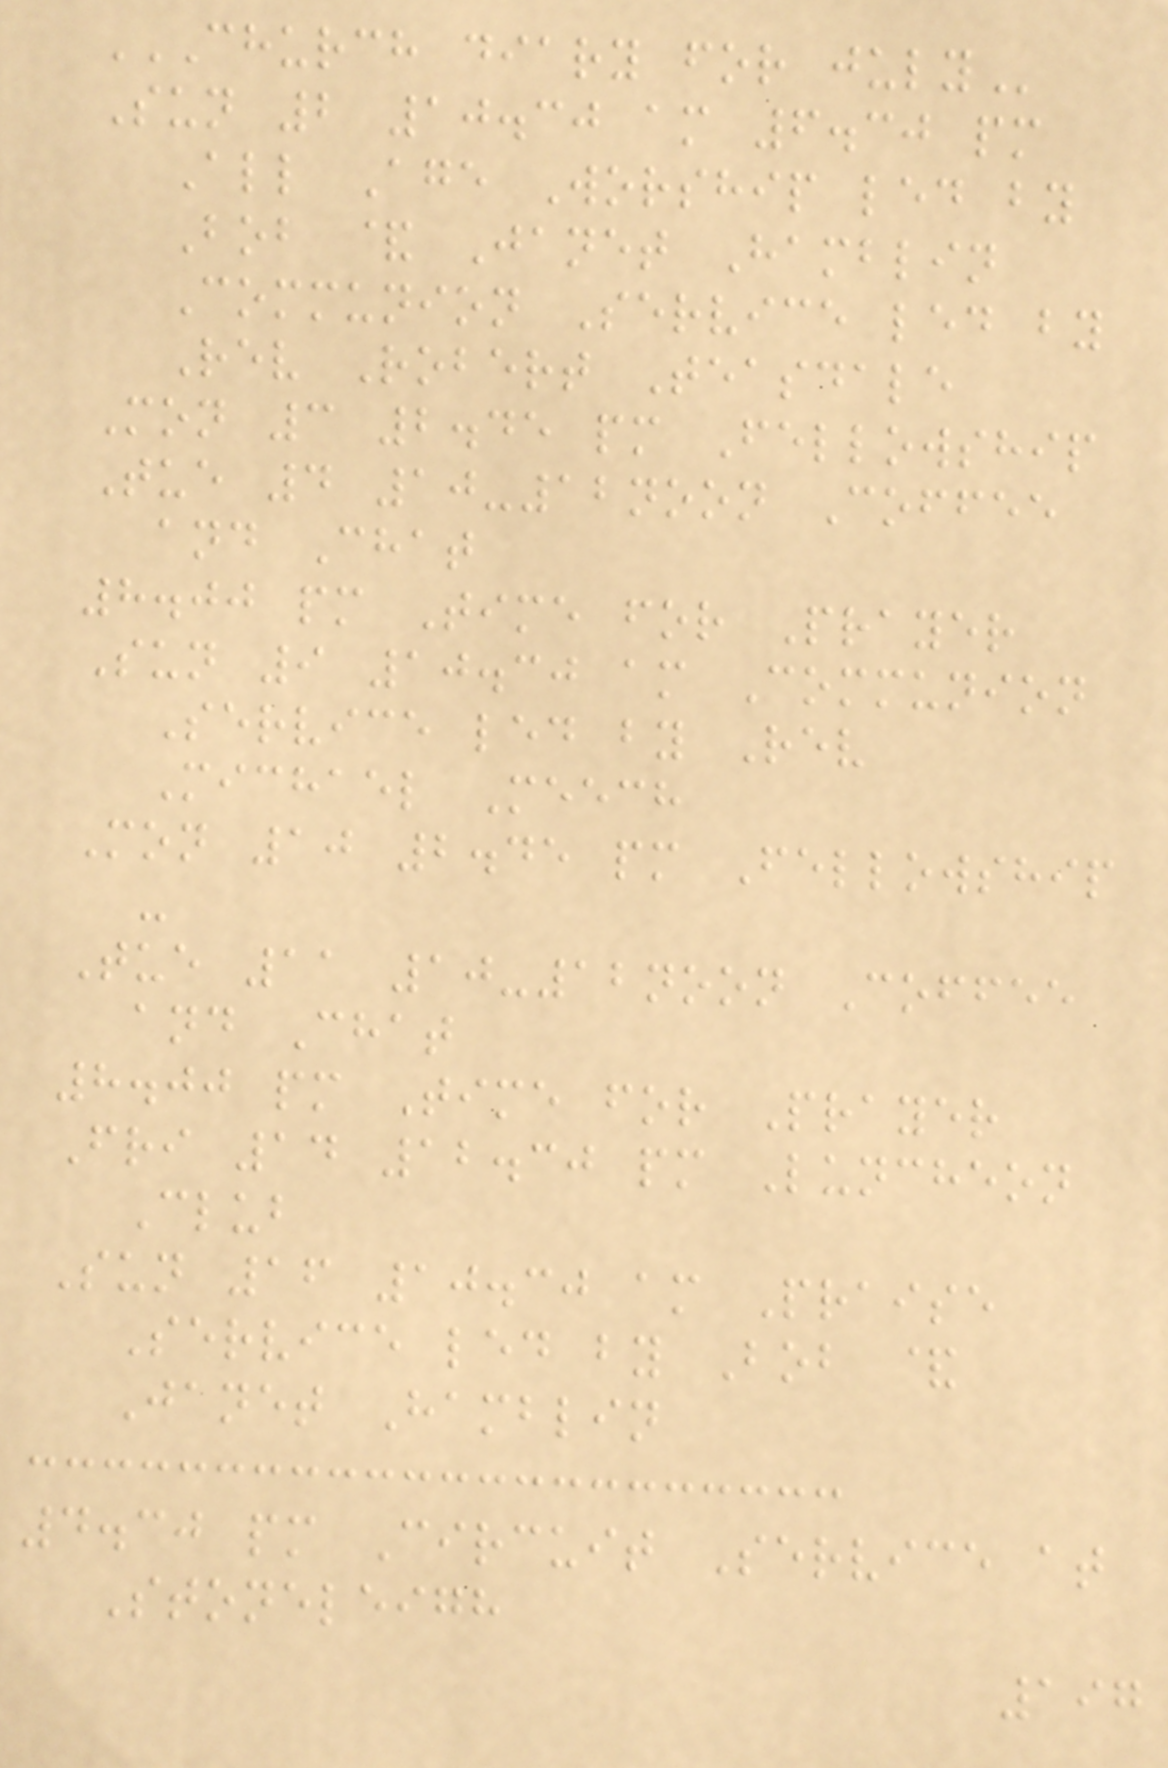CHURCH DIARY FOR JULY
Sun 2 10.30 am 6.30 pm
All Age Worship led by
Bob & Janet Hamblin
Communion Service led by
Rev Robert Teasdale
Mon 3 2.45 pm Fellowship
Tue 4 10-12noon Coffee
and Chat
8.00 pm Time for Prayer
Sun 9 10.30 am Communion
Service led by Rev
Michael Meech
Mon 10 2.45 pm Fellowship
-
Tue 11 10-12noon Coffee
and Chat
8.00 pm Time for Prayer
Fri 14 12.30 pm Luncheon
Club
Sun 16 10.30 am Praise
Service led by Bob &
Janet Hamblin
4.30 pm Circuit Service at
Stoneleigh
197
